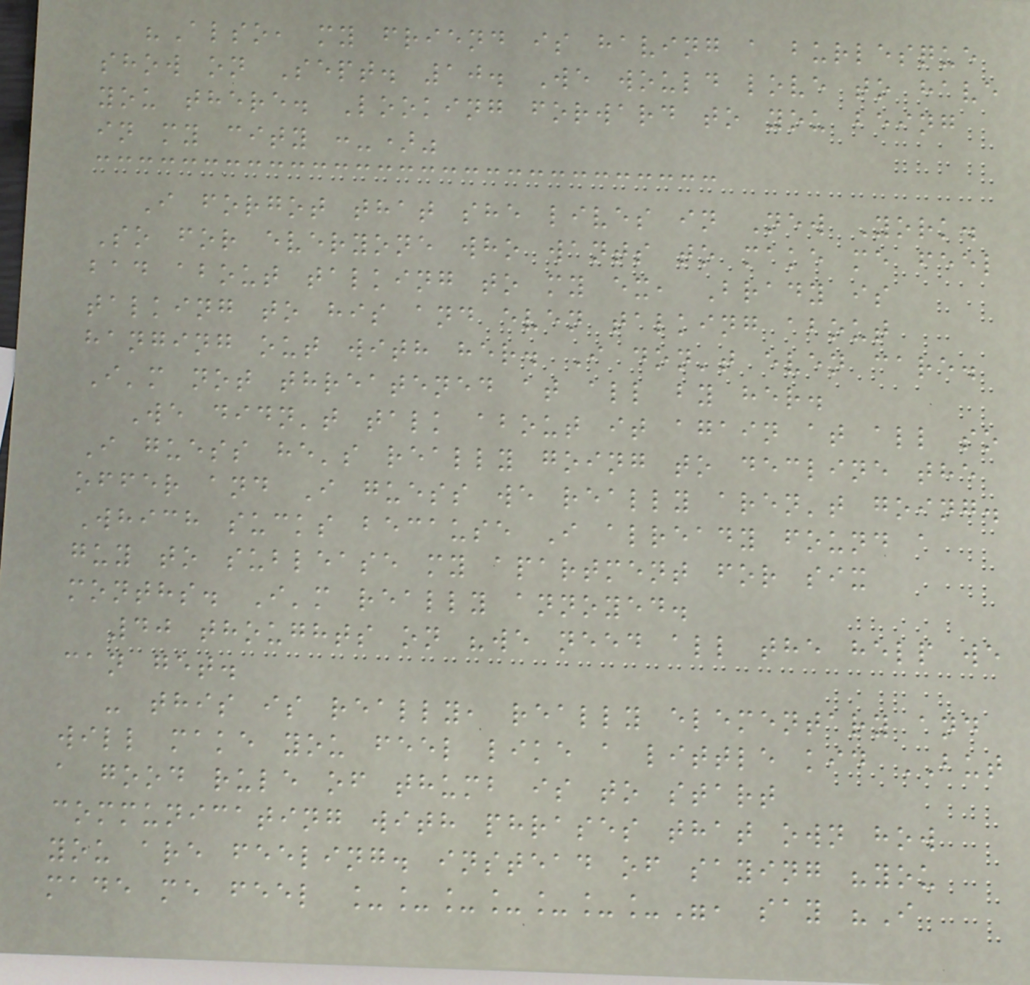"Also, my friend is having a burlesque
show on Sept. 10. We would love to have
you there. Looking forward to you being
in my city :-)"
I forgot that she lives in New York.
So for everyone who wants to make me feel
bad about talking to my ex, Brady is
talking to his and even talking about
hanging out with her. I don't even care.
I'm not threatened at all by her.
We didn't talk about it again at all so
I guess he's really going to decline the
offer and I guess we really aren't going.
Which sucks because I already found a
guy to sublease my apartment for six
months. I'm really annoyed.
40 thoughts on "we need all the help we
can get.
- this is really, really elementary and
will make you feel like a little kid BUT
a good rule of thumb is to start
communicating with phrases that own how
you are feeling. instead of saying "you
made me feel _______", say "I
